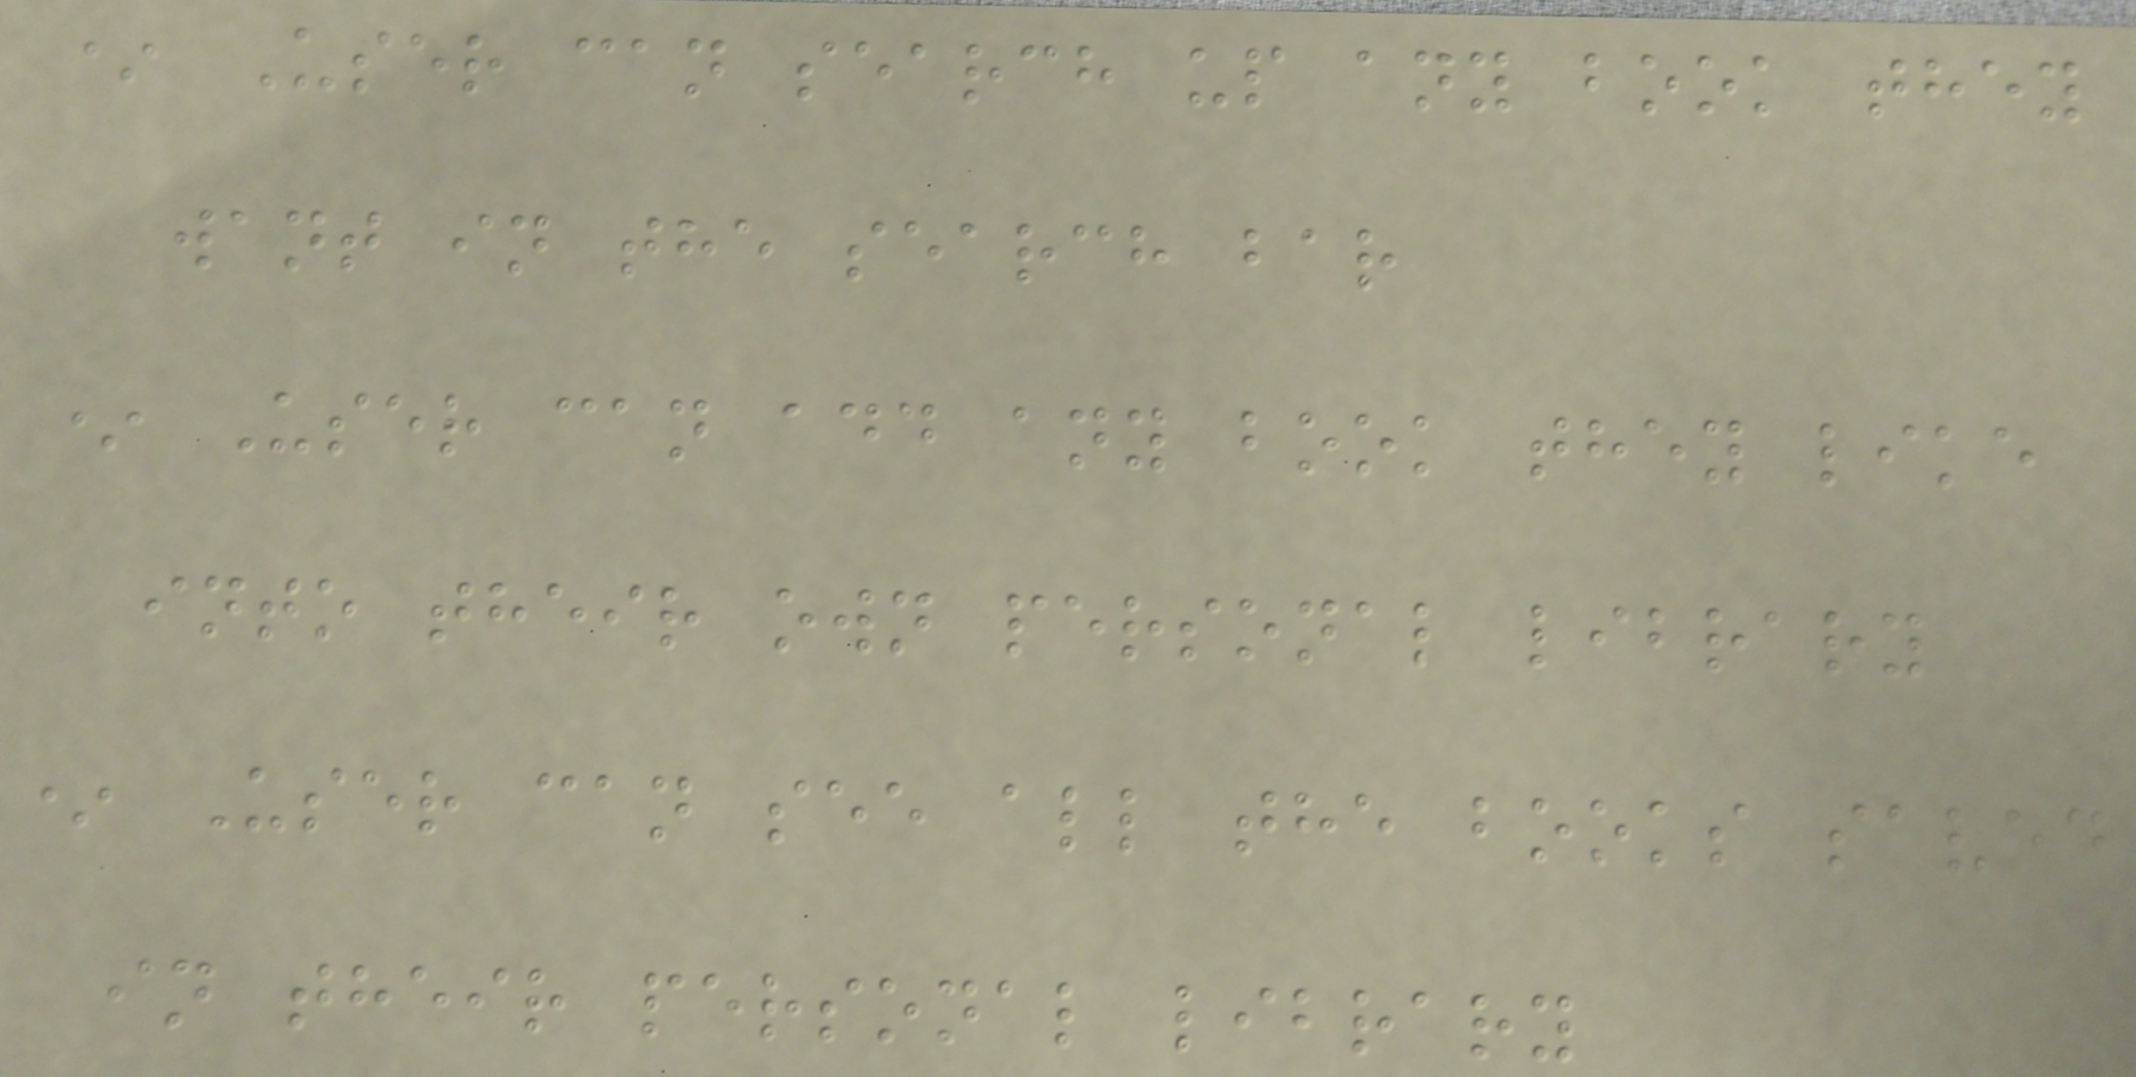* User can search up any book they
want in the search bar
* User can add any book they like
into their own personal library
* User can see all the books saved
in their personal library
